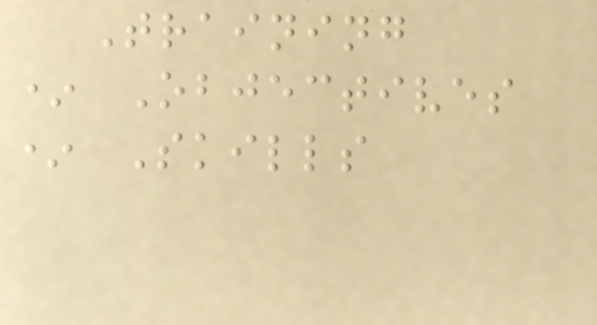Training
* Objectives
* Skills
